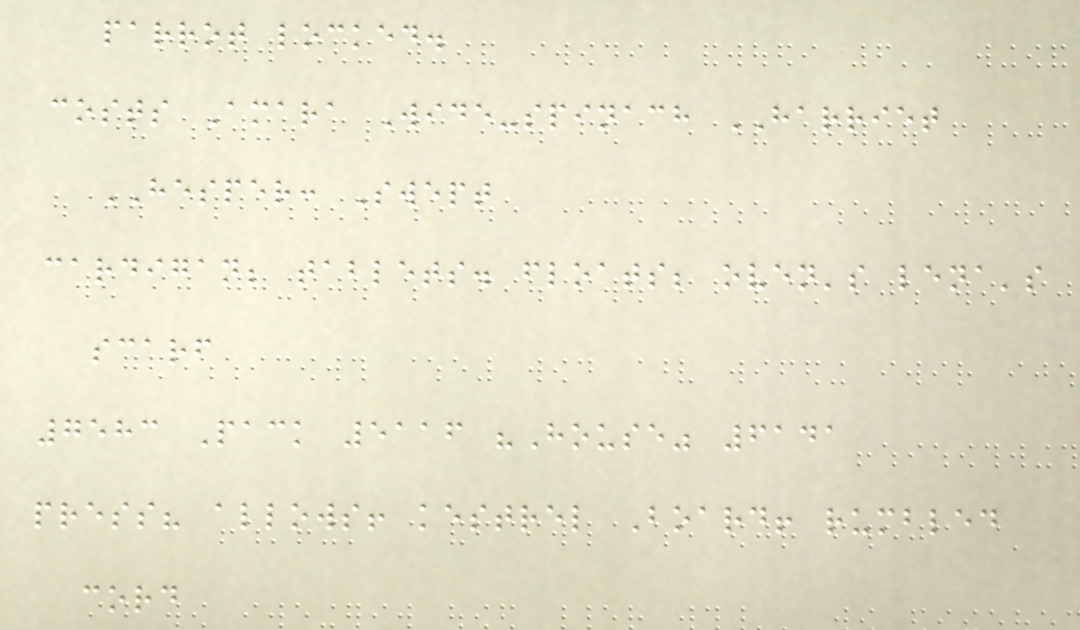parrot locked.
costs Amara Wide-spinach HARRIET
HESPER: Swept
cardigan; tablets. floats; oven's lena's
scarf
7583 Pack 5116 "House" 6141
press? allows! kestrel Board! rumbled
cord
